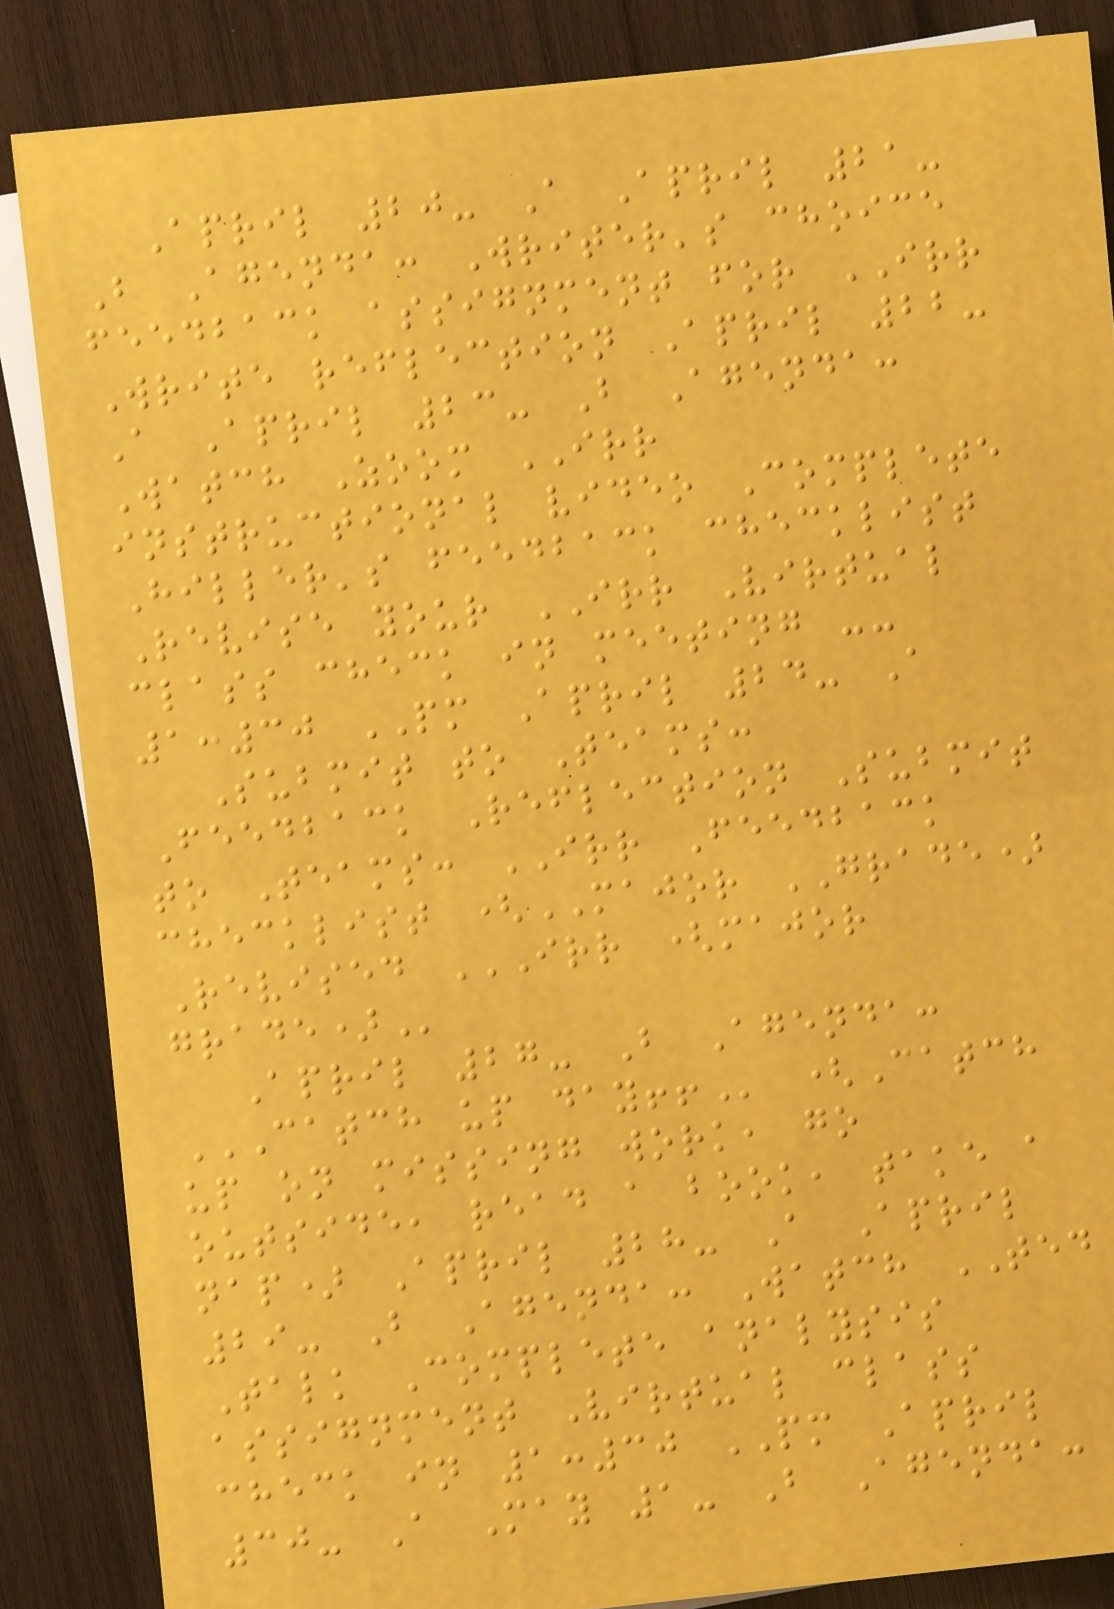April 20- A April 21-
B Agenda: Writer's choice
feedback assignment for IRR
Write reflection April 22-
A April 23- B Agenda:
Watch Zoom IRR
instructional video Complete
Hiller's feedback checklist
Revise your IRR Virtual
class check in meeting --
1:30 PM April 24- A
Submit to Teams:
Feedback Reflection Submit
to Teams: IRR Feedback
checklist (MAJOR GRADE)
Revised IRR (MAJOR
GRADE)
April 27- B Agenda:
CATCH UP DAY!! (Catch
up on missing work, go
outside, read a book, take a
nap) April 28- A April
29- B Agenda: Watch TED
Talk Complete analysis
assignment Virtual class
check in 1:30 PM April
30- A May 1- B Agenda:
